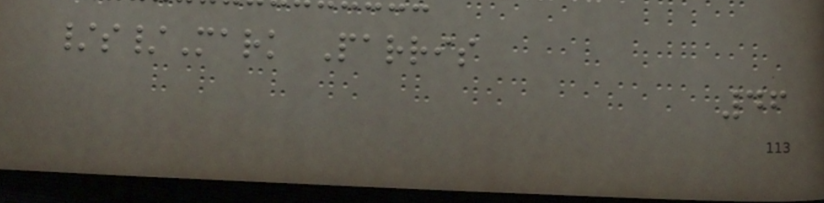/s/Mark Parris
46
